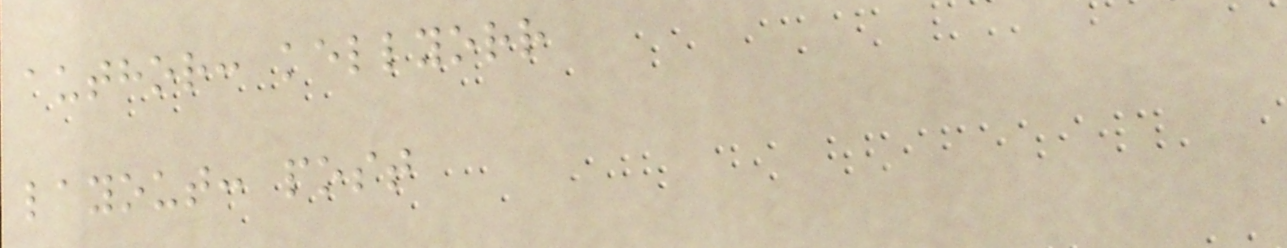author: kellyorr
layout: post
